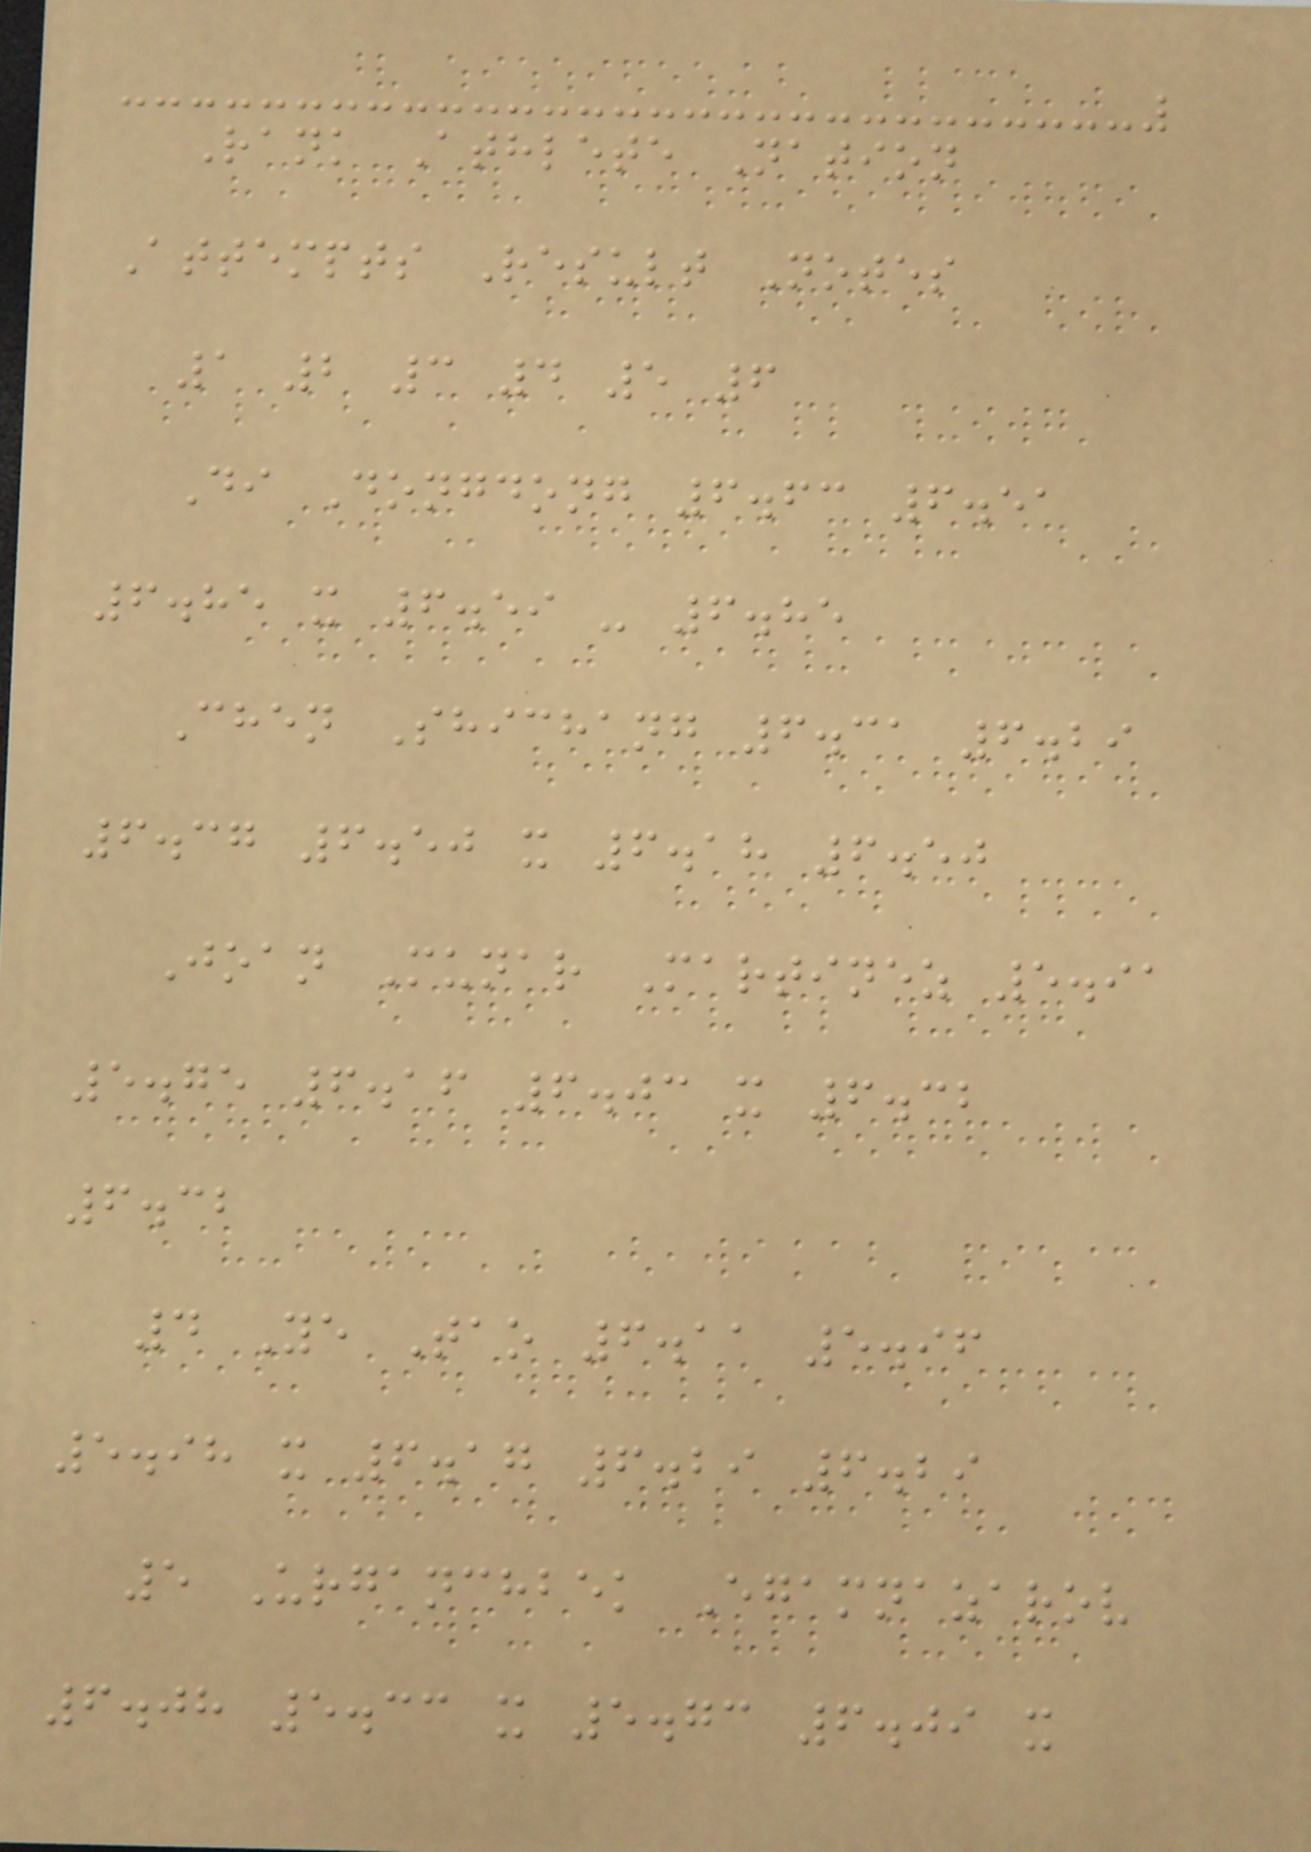Rank Athlete Nation
Attempts Result Notes
1 2 3 4 5 6
Di Dongdong 6.63 6.51
6.85 x 6.59 - 6.85
Chen Shichang 6.31 6.29
6.37 6.50 x 6.18 6.50
Joan Munar Martinez 5.91
5.75 6.16 6.03 x 6.32
6.32
4 Ye Tao 6.11 5.96
5.98 x 6.17 6.29 6.29
5 Urganchbek Egamnazarov
6.08 5.33 x 5.73 6.09 x
